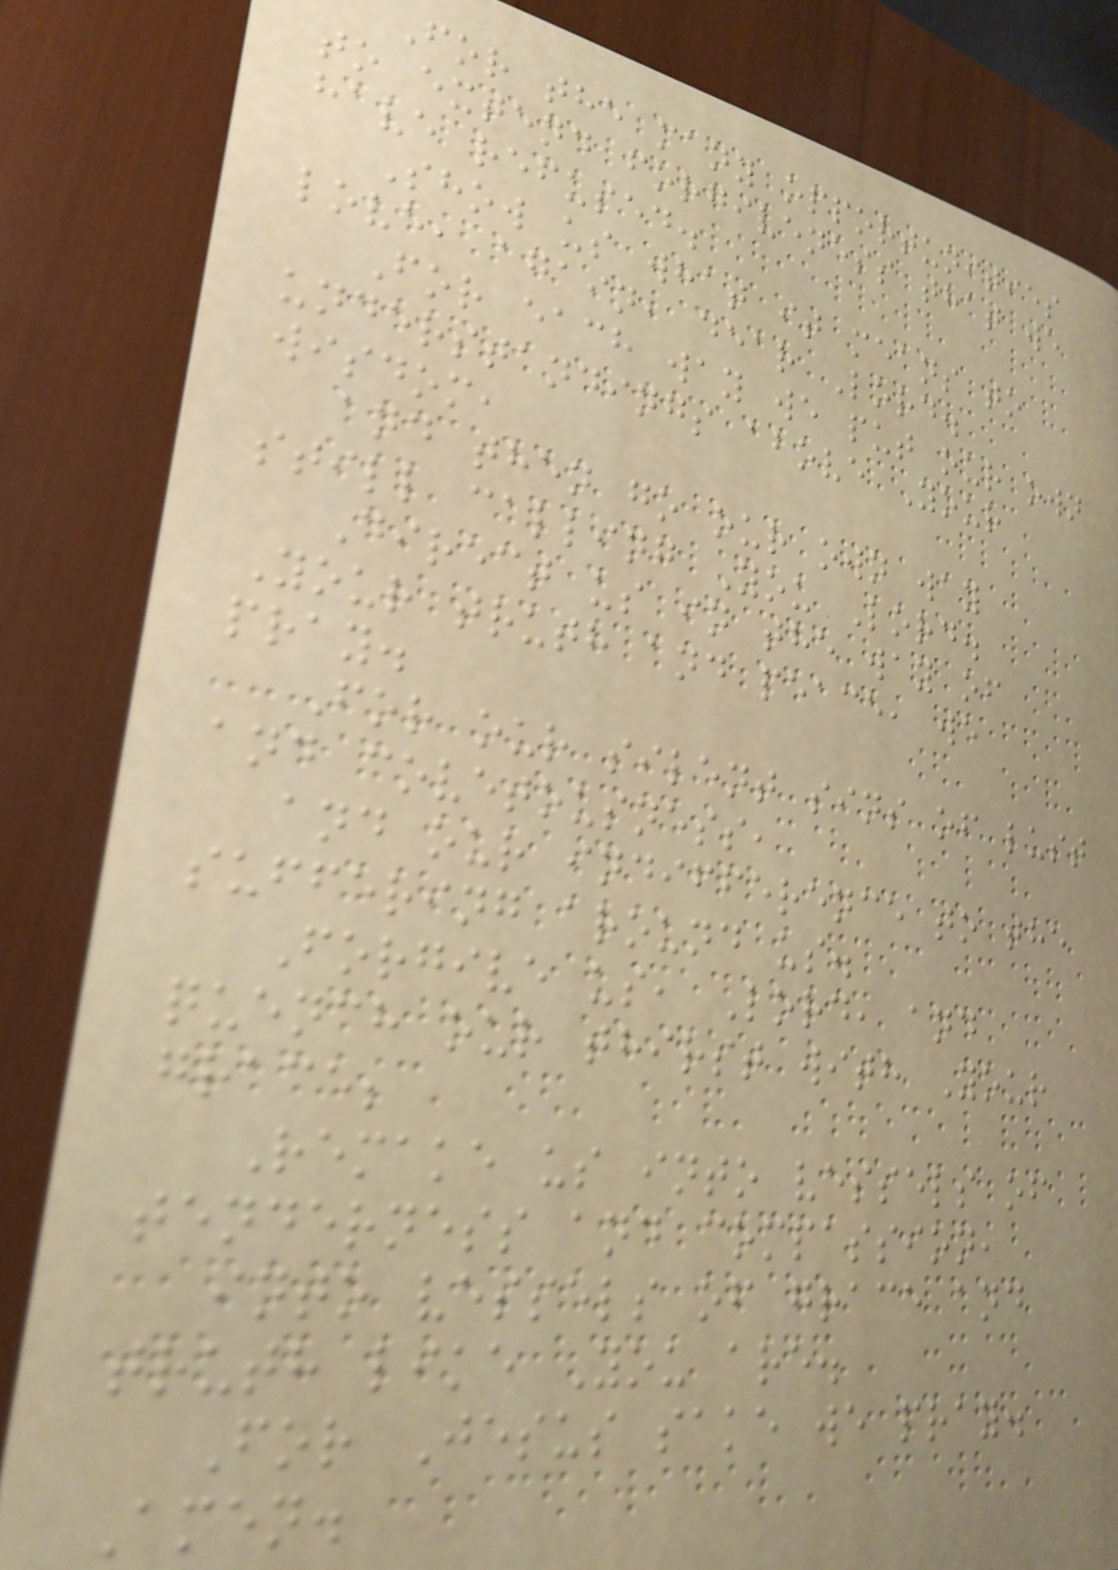For the many opportunities
to extend forgiveness that we
have refused.
Show us what it means to
love, again, dear Lord.
For each way we put our own
understandings above Your
wisdom,
and then go our own way
still calling You Lord.
Direct us in the way of
Your truth and peace, we
pray.
For our silent sins of lust
and covetousness,
and our indifference to the
suffering around us.
Forgive us, Lord, and
quench our thirst with Your
grace;
Remake us into vessels of
tenderness and compassion,
into vessels of grace and
truth like You are.
For Jesus sake we pray.
Amen.
